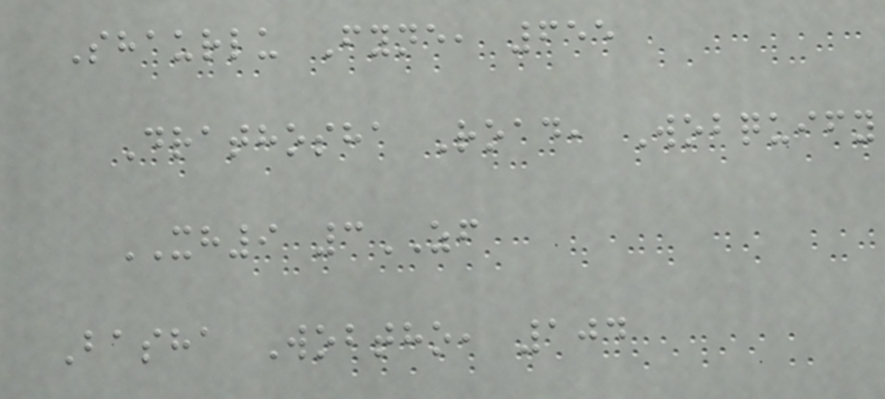Shaurlu Fyne, 655
Drathosha Road, Wobquify
XH9 3ZF
Basha Wobtho, 104
